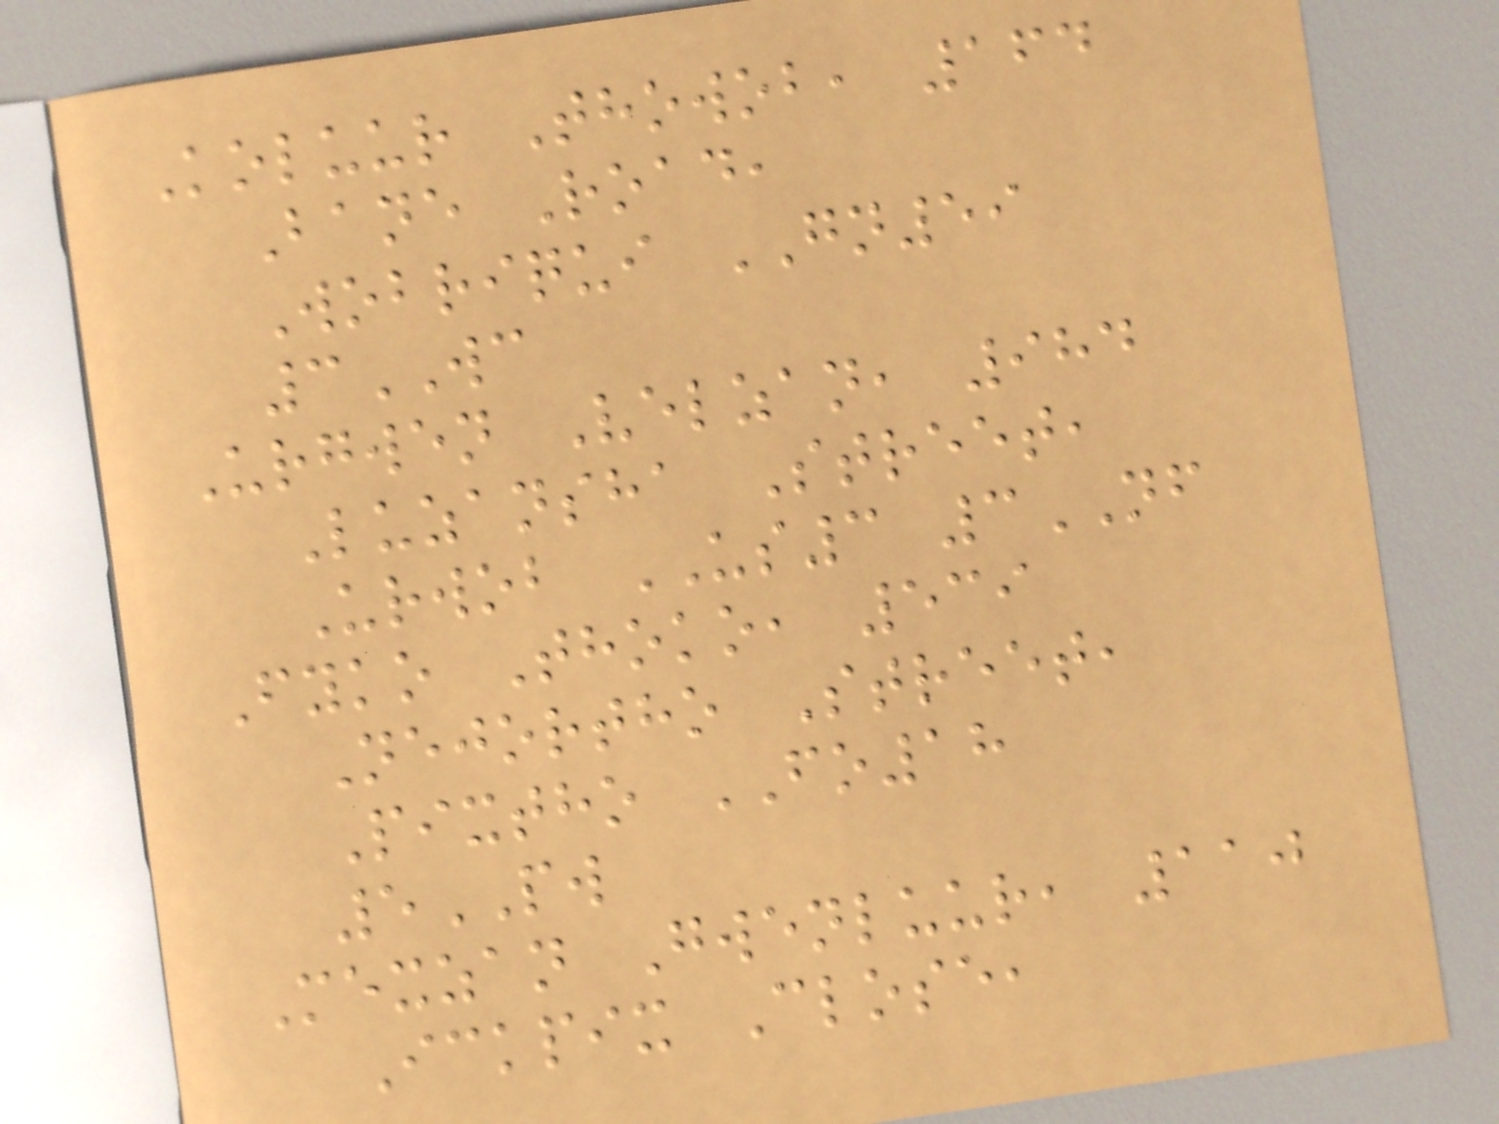Koluur Thowob, 164
Bane Road,
Wobriqui GN59
3WC
Urgwen Velzan, 984
Luzansha Street,
Urwob US3 3NF
Fyko Thoko, 539
Nejortho Street,
Pixtho FO18
5PW
Mexzan Gwenluur, 110
Ickpix Close,
